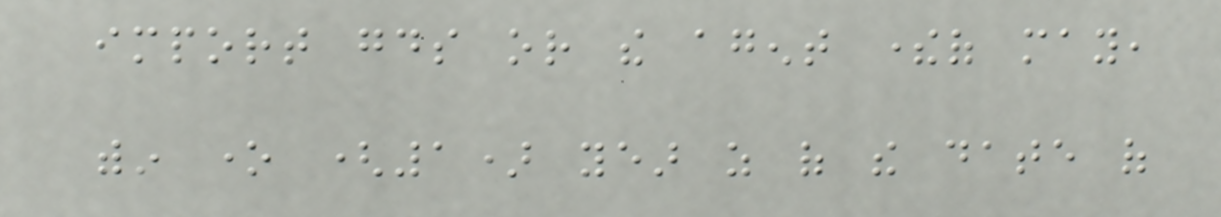import goods or the agent thereof may,
within one (1) year as of the date of
